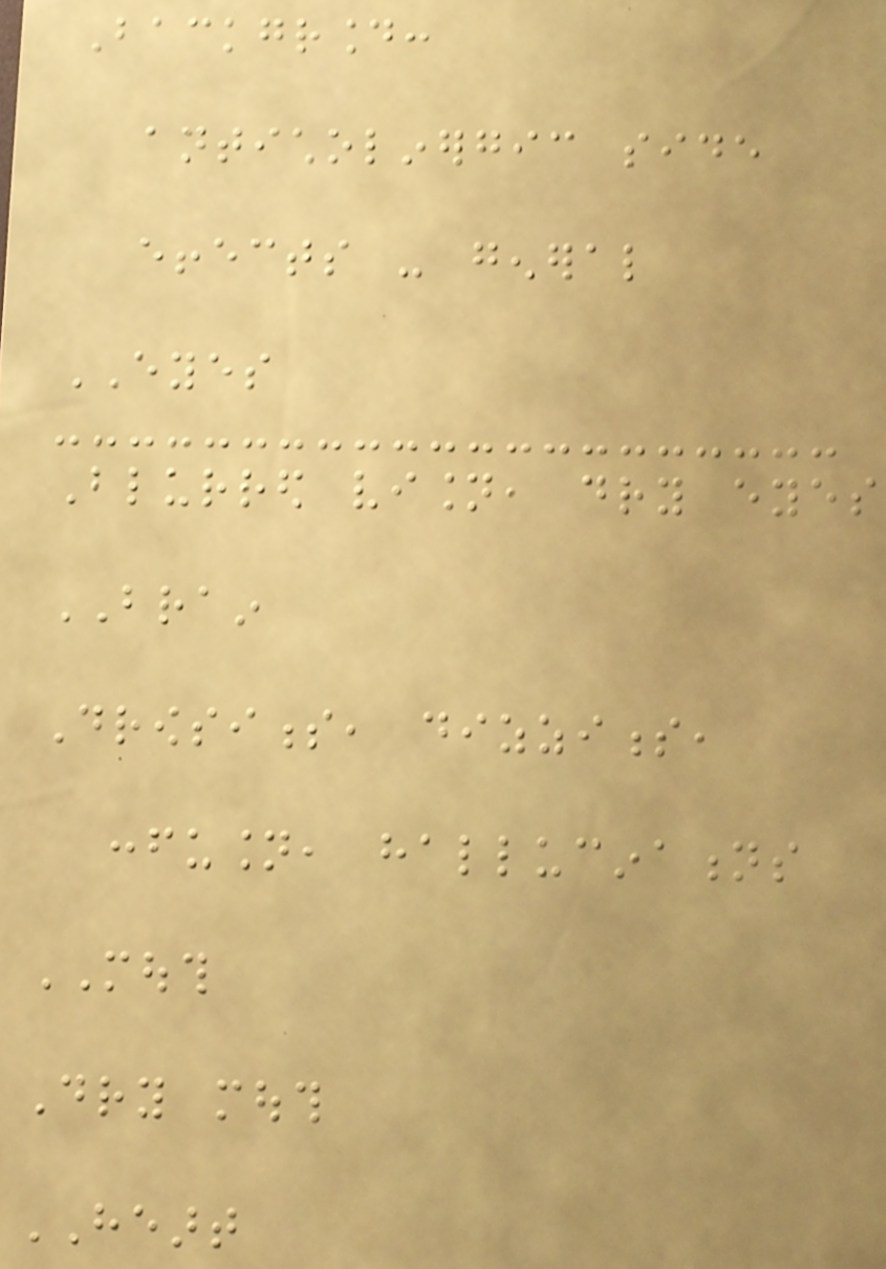Background:
anticholinergic side
effects - general
EYES
Blurred vision, dry eyes
BRAIN
Drowsiness, dizziness,
confusion, hallucinations
MOUTH
Dry mouth
HEART
